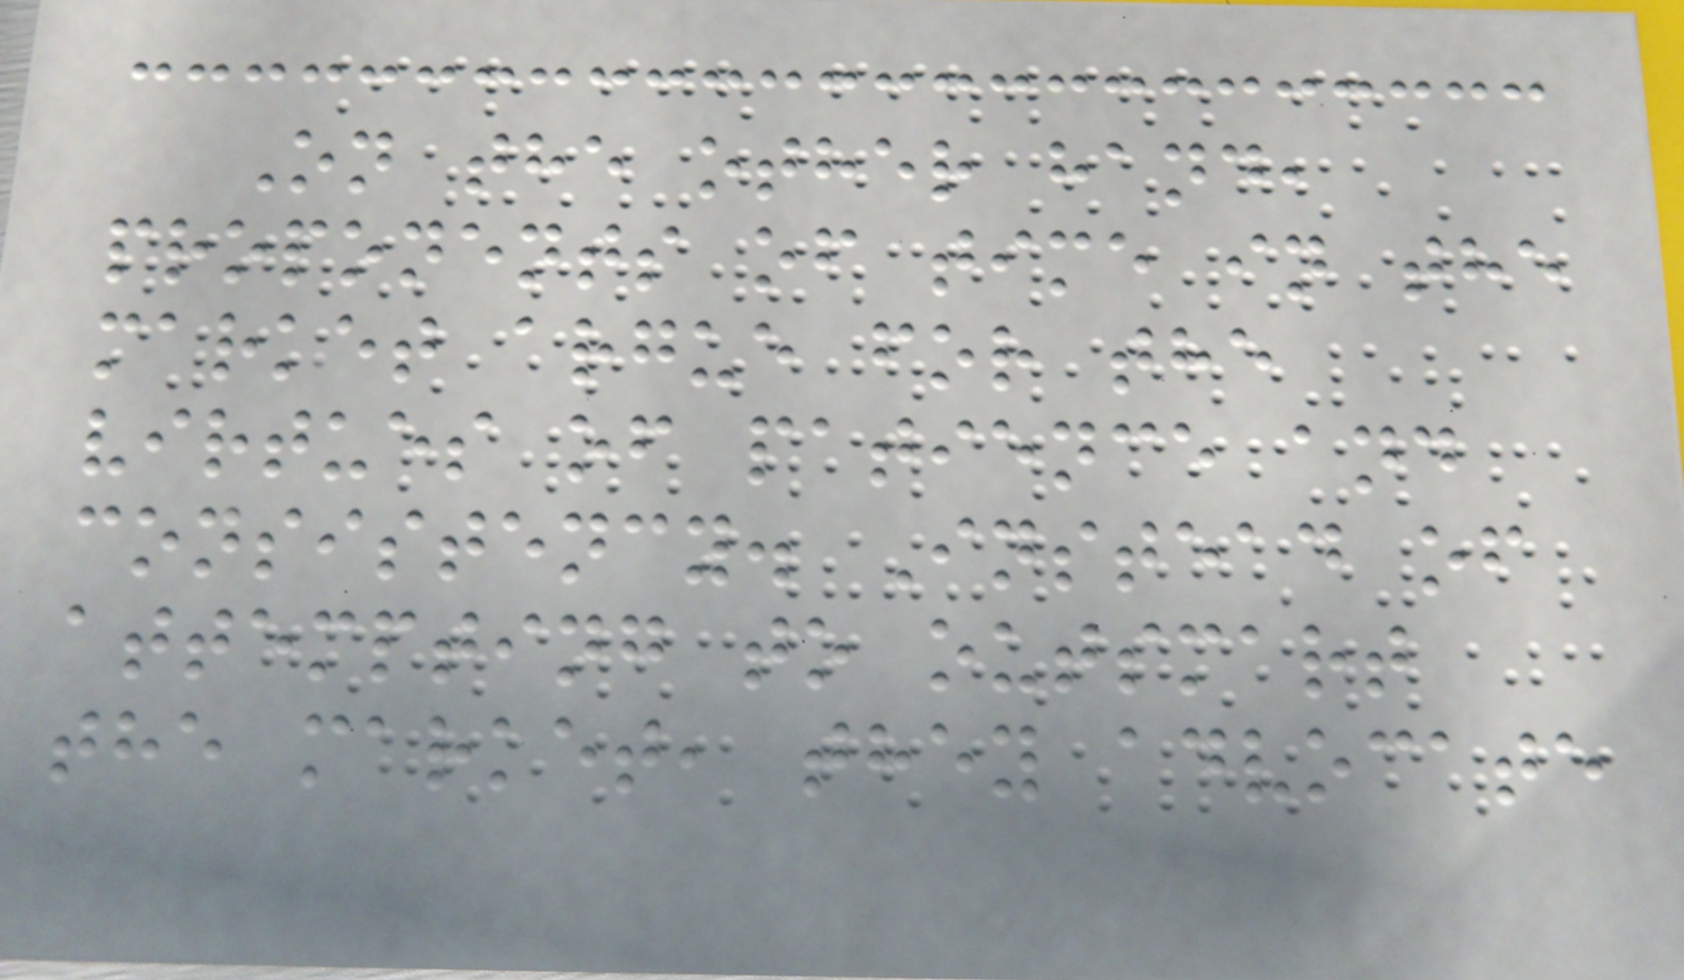On the other hand,
proponents of time in the
market argue for the
virtues of patience and
consistency. Instead of
attempting to outsmart
the market, they advocate
